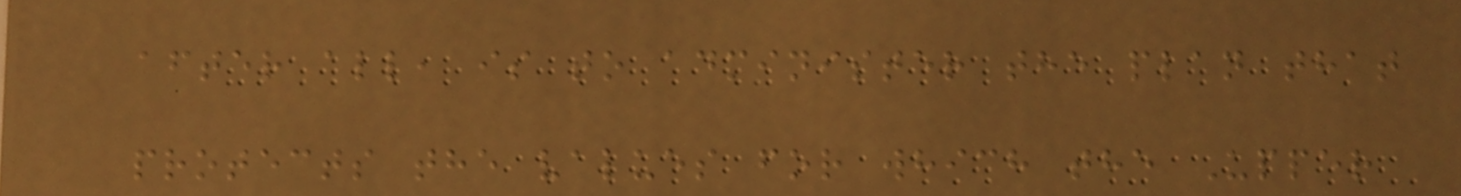after all, is to administer the plan that
protects the values for which the Upper
